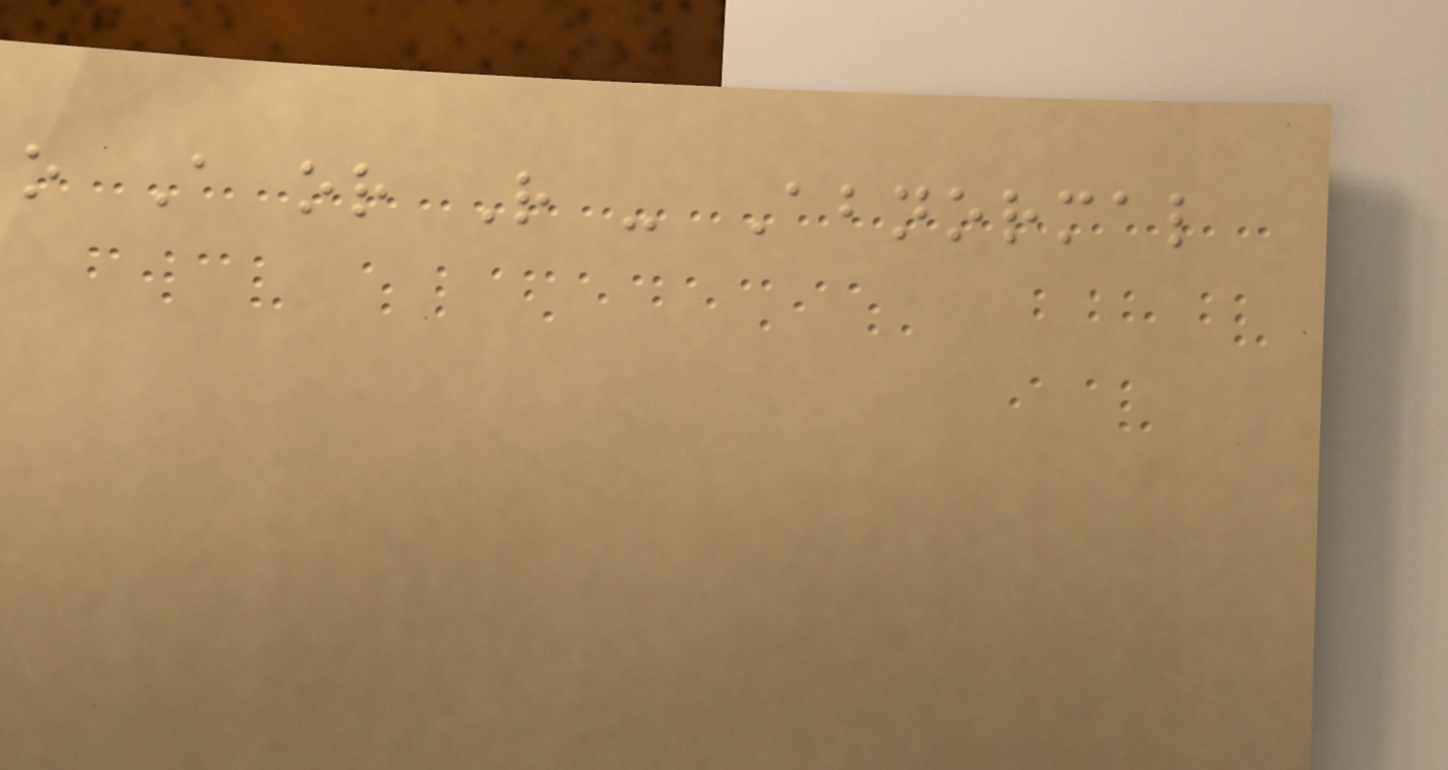o A or R - Abnormal
